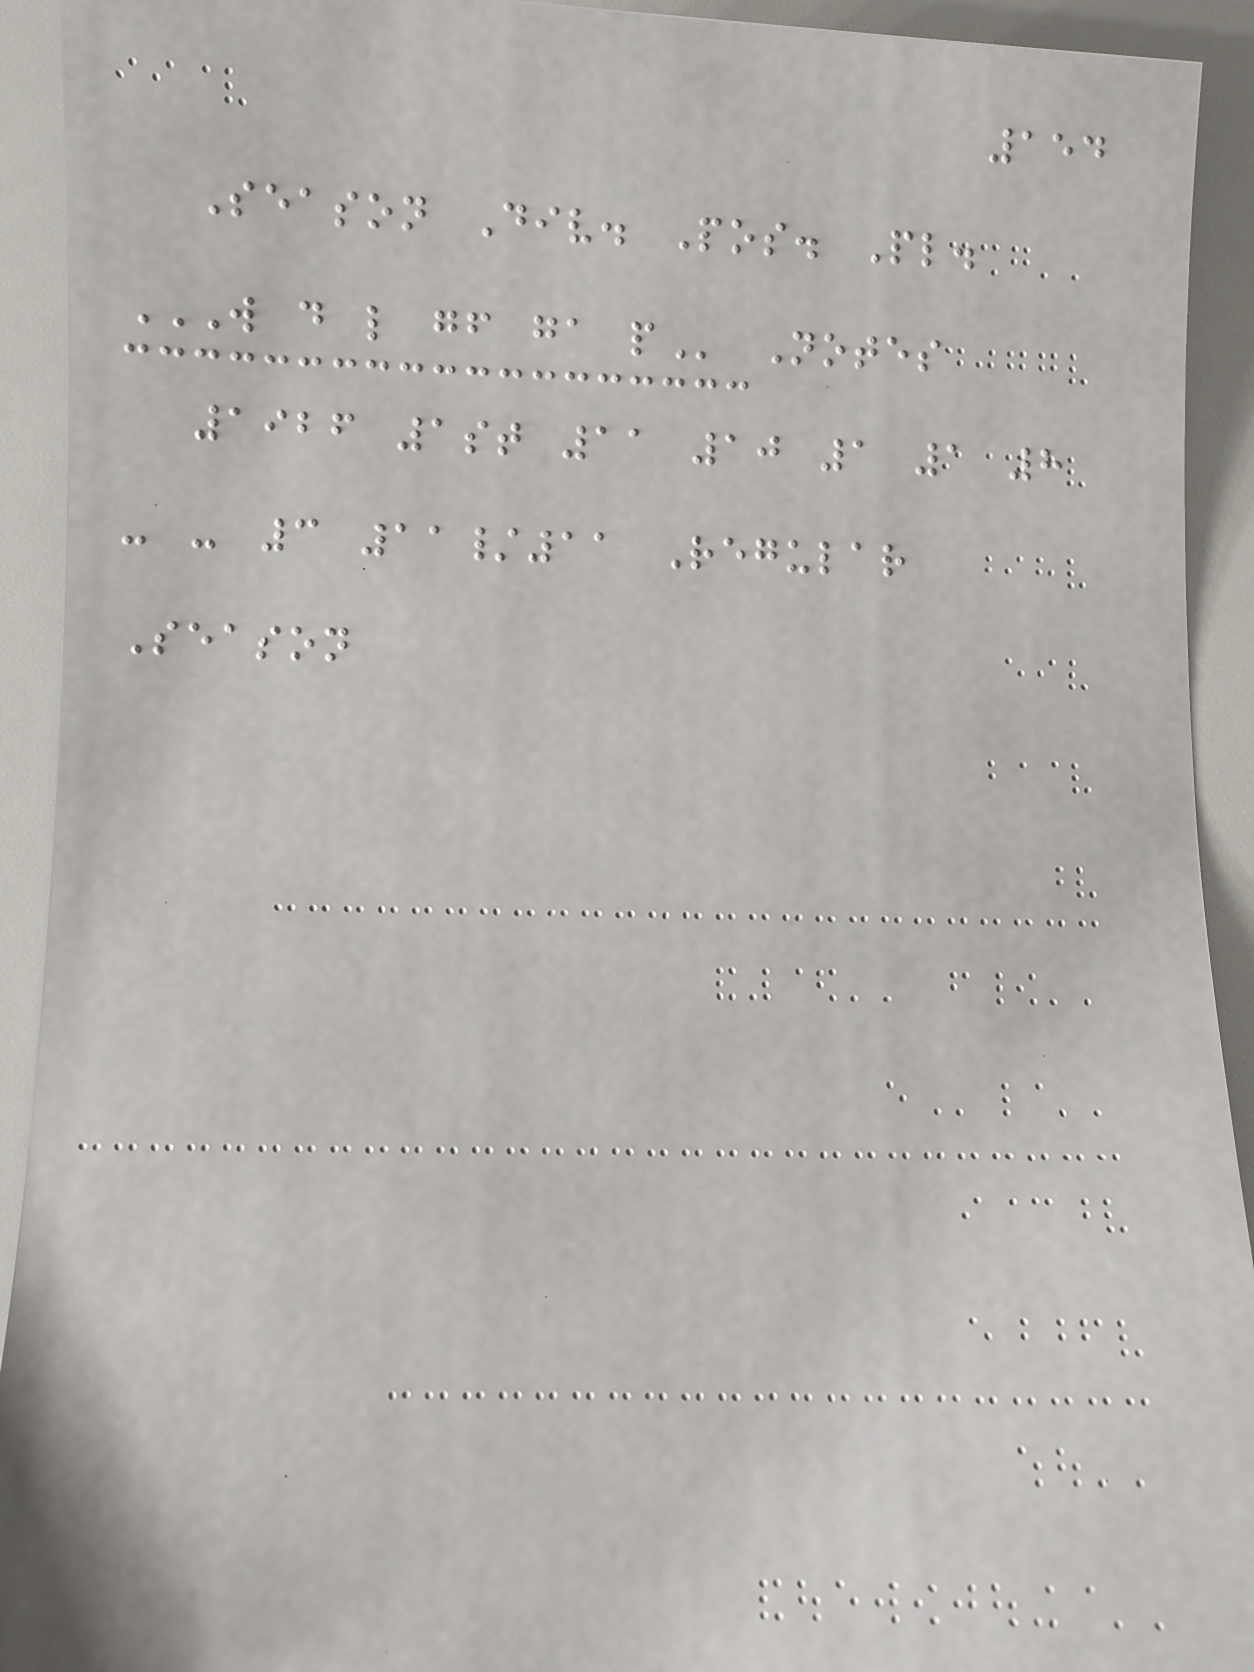154
Season Div. Pos. Pl.
W D L GF GA P Notes
1926 1st 11 10 1 1 8
- - 3 11/11 Regular
Season
